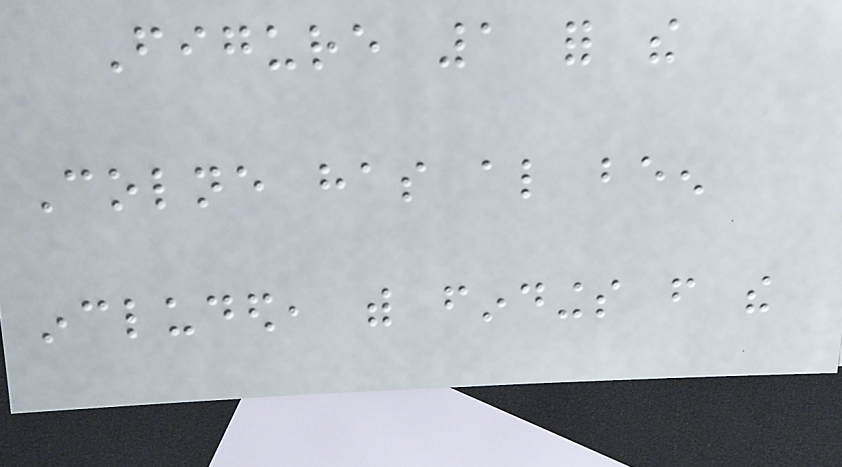Figure 1 for the
Colne has also been
included, with findings from the
